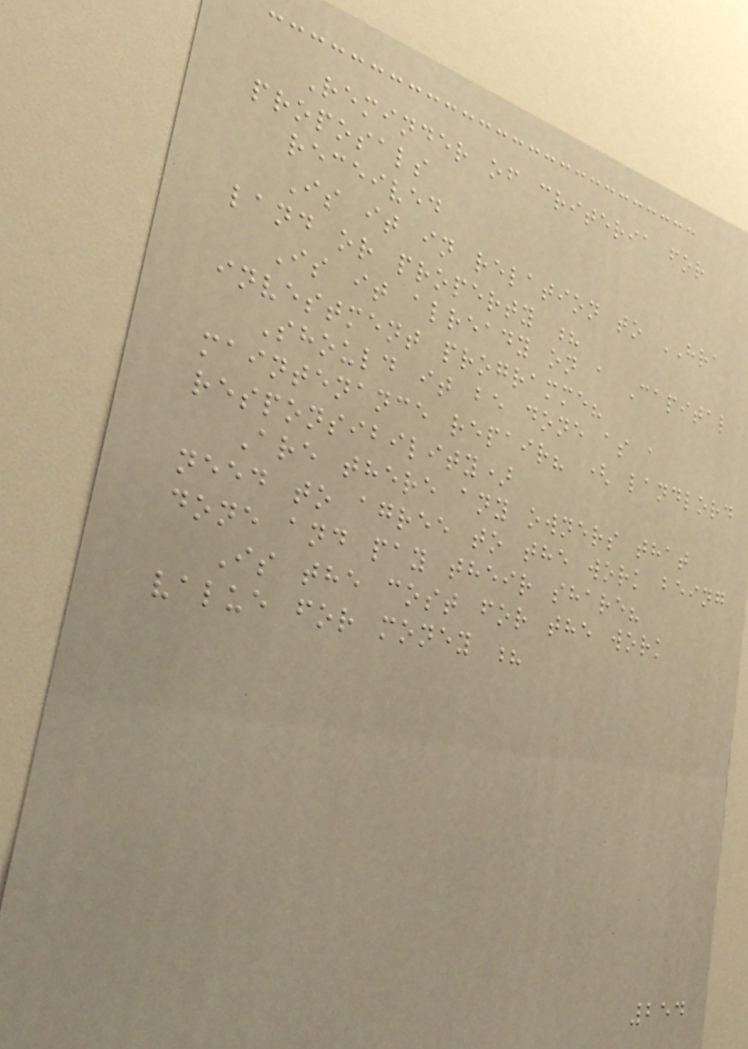Reminder of criteria for
proposals
received
Is it in relation to HRA
land or property ?
Is it already on a Capital
investment programme?
Should it be done as a
maintenance repair? ( landlord
responsibility)
Are there any owners that
need to agree to the work being
done and pay their share?
Is the cost for the work
value for money ?
254
